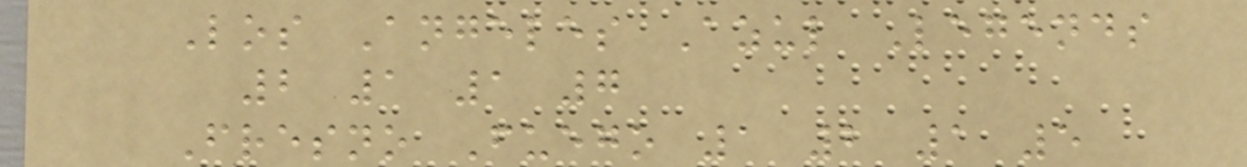Los Angeles Azul Legends
2 1 1 7
Fresno Fuego 1 2 1 5
